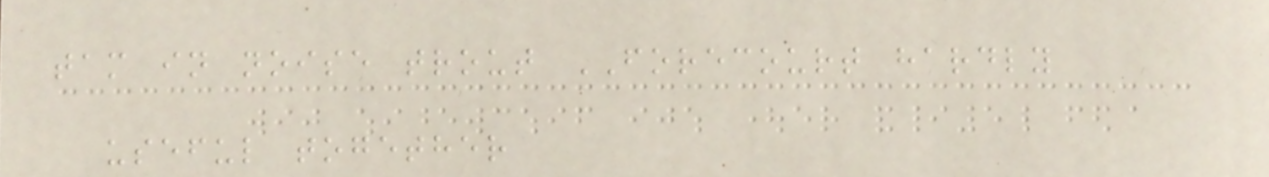tam in noise trout FORECOURT hardly
useful together
